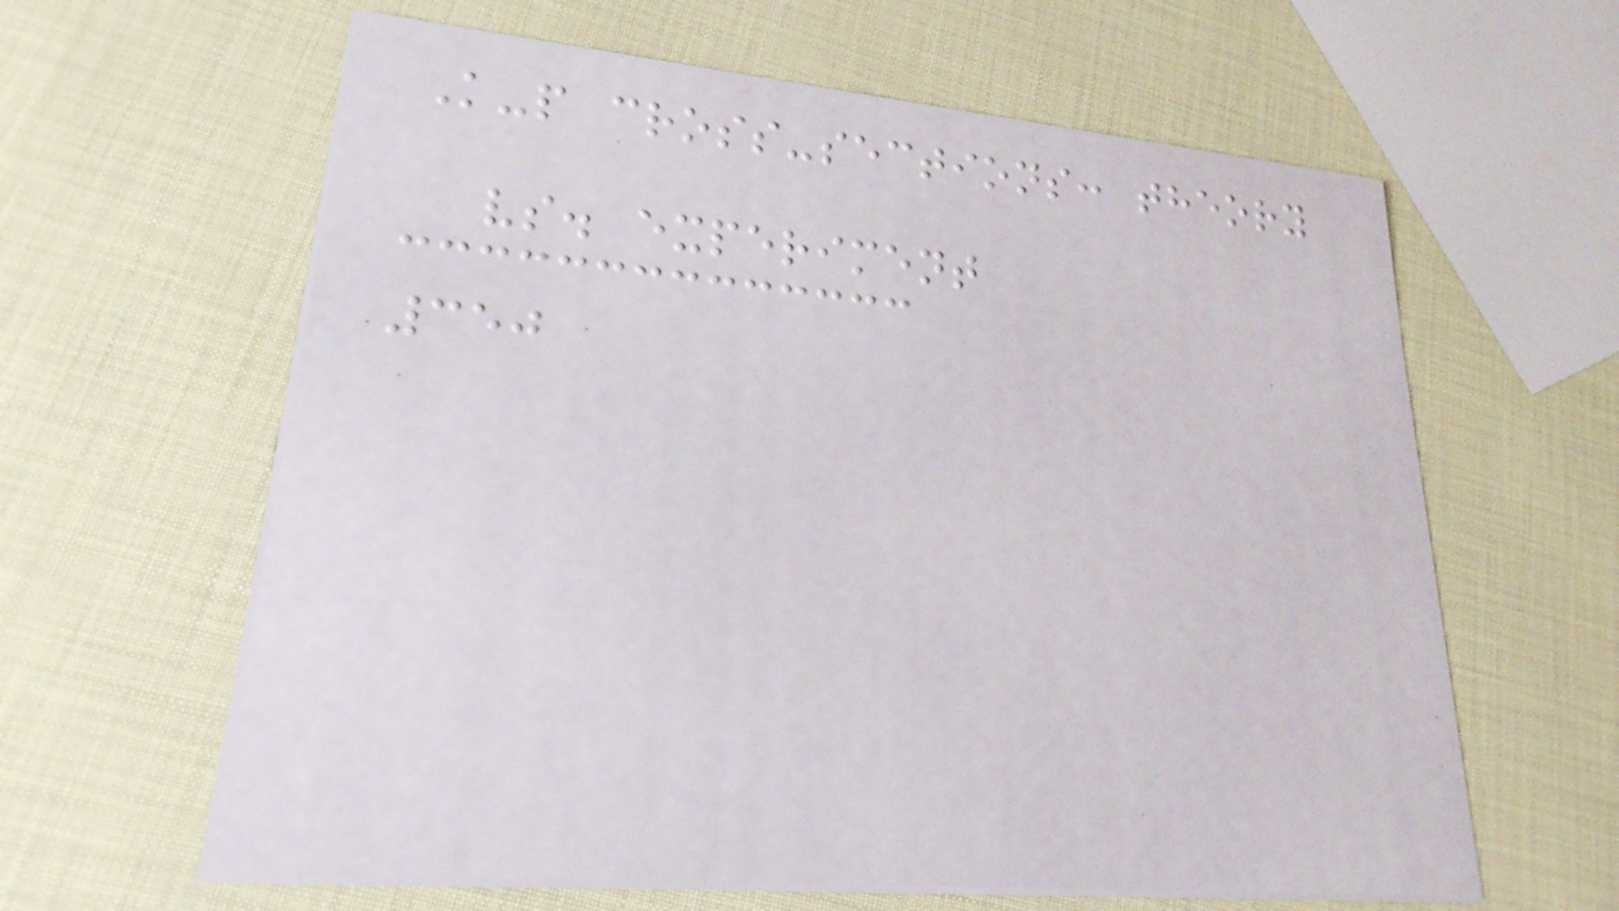K-p cross-sections: theory
vs. experiment
350
